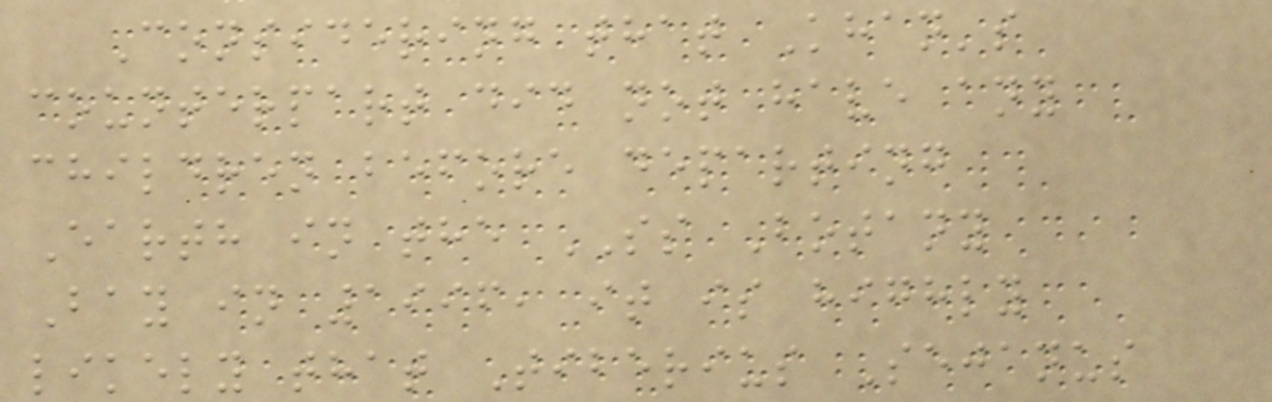Considering that Khan's
counterpart did not have any
children before departing
Earth in the SS Botany
Bay in 1996, it is highly
likely that Tiberius Sejanus
